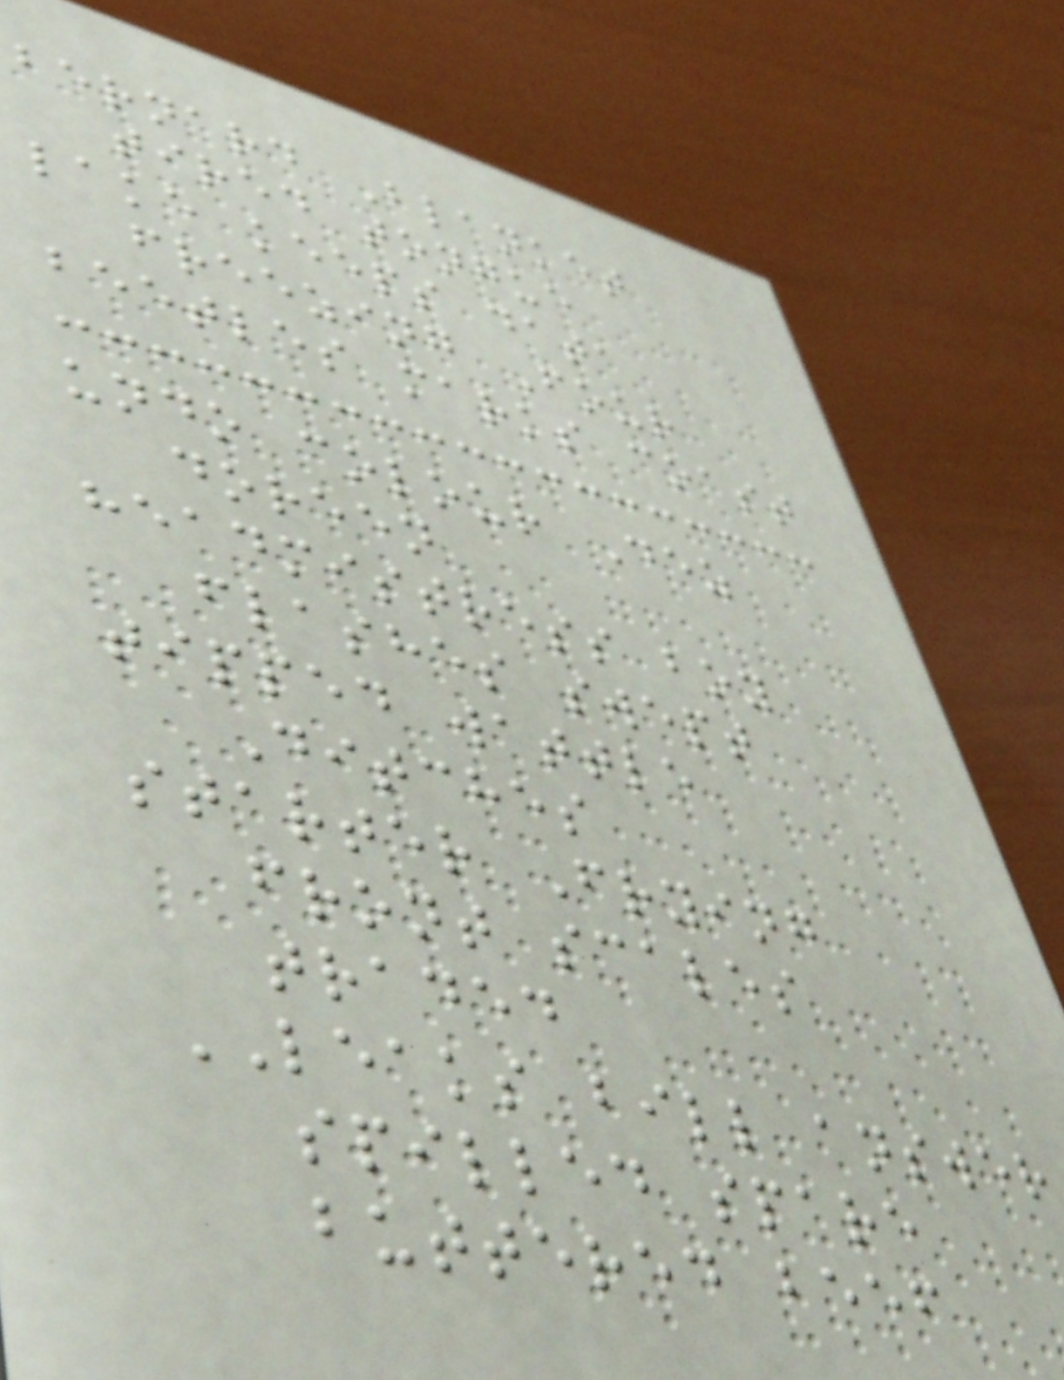bernard Blanket
tired tongue
lake keeps data
freezing Four
beetles marks coast
undo colour Dez
doreen
headmistress boy
flashes swept
tipped wattle
Ditches
starter Frying
front scales
traded
LEAKS bill answer
spilled spare
buttered beef
